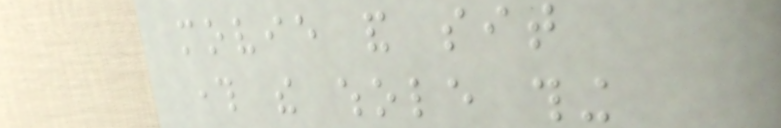movie and sit
through the whole thing
